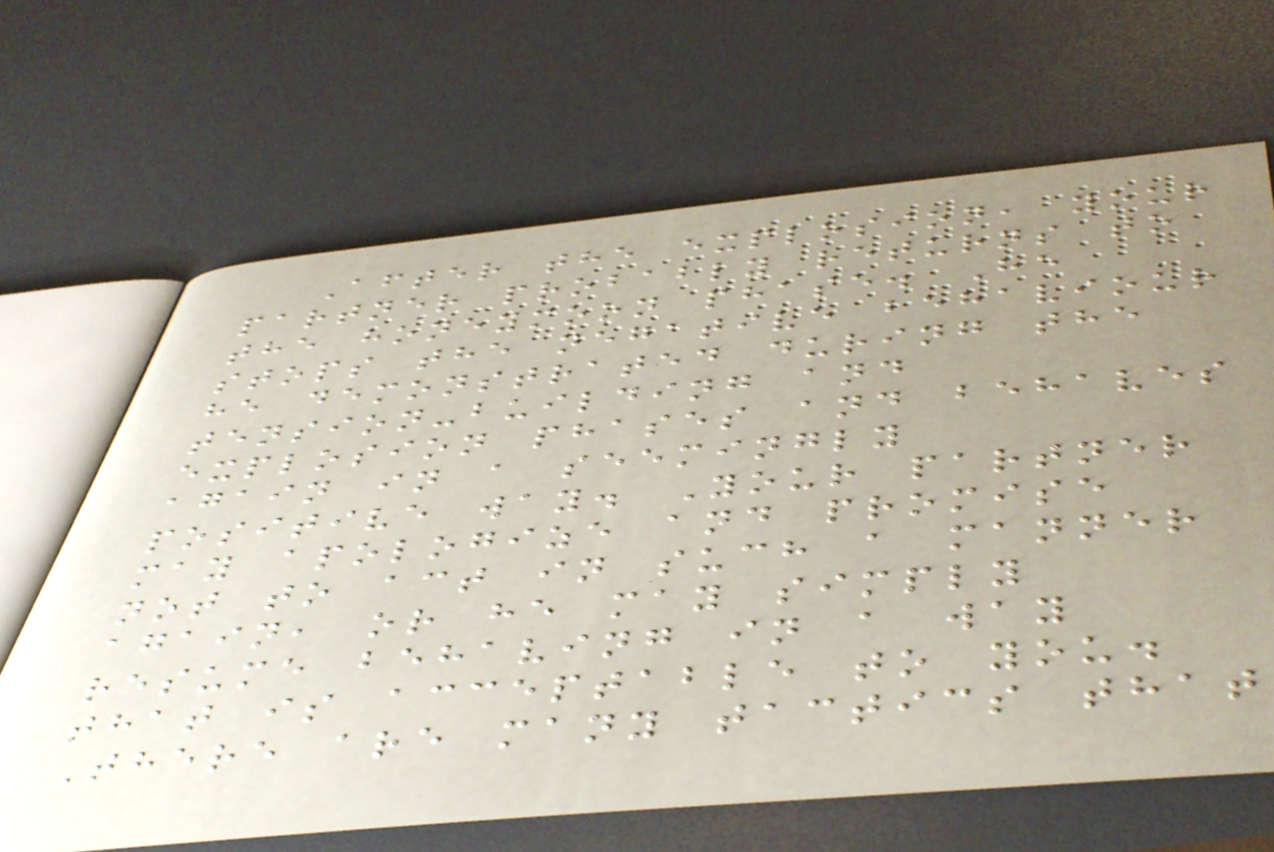After the explosion, your
partner probably returns to
the honeymoon phase. He
stops the negative behaviour
he demonstrated during the
tension-building and
explosion phases and behaves
again in a seemingly
positive way. Your partner
may apologize and promise
not to act in such a manner
again, or he may simply
resume behaving in a way
that is acceptable to you.
There are many tactics that
